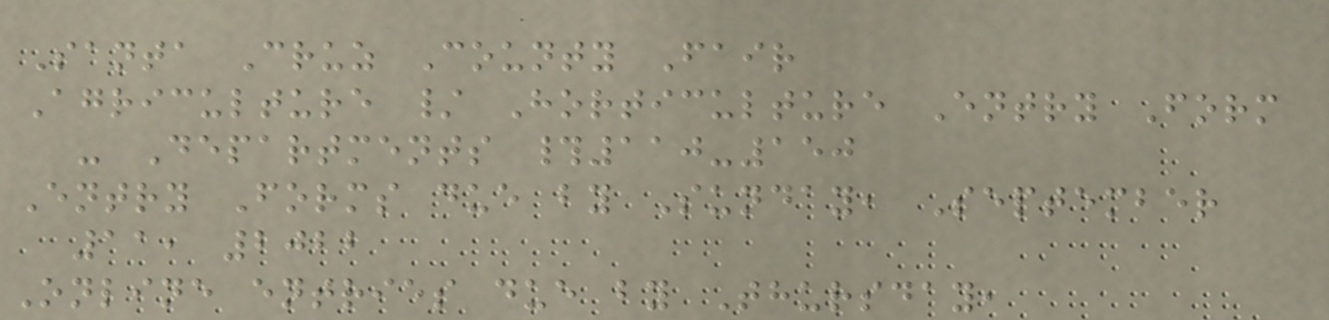Santa Cruz County Fair
Agriculture / Horticulture Entry Form
- Departments #110-150
Entry Forms due by Sunday, September
11, 2022
Online entries due by Thursday,
